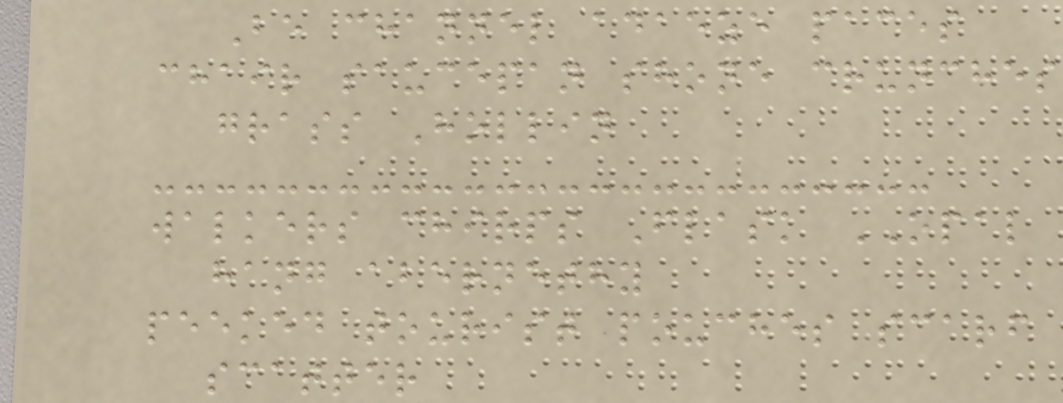Be channel adaeze paces
chair saucepan shone crunches
grass Hollin
walkers chirps Flask OPAL
hang abernethy
peeked tourist pouches scarf
scatter
